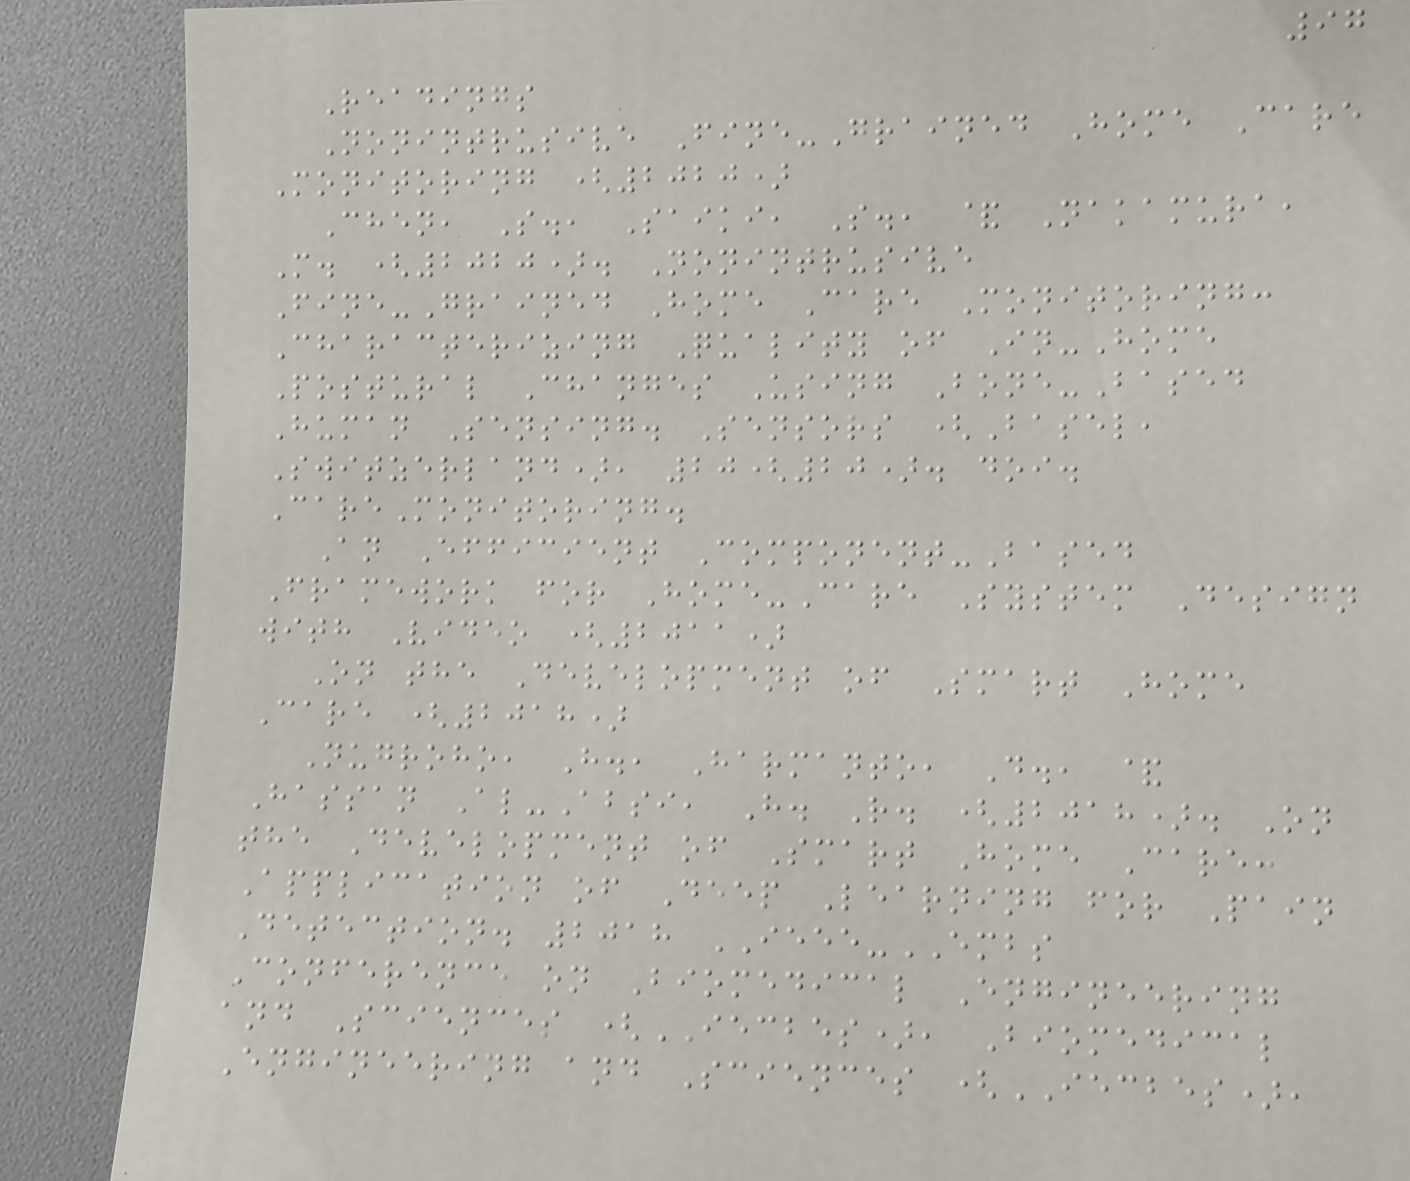97
Readings
Nonintrusive Fine-Grained Home Care
Monitoring (2020)
Chen, S., Saiki, S., & Nakamura,
M. (2020). Nonintrusive
Fine-Grained Home Care Monitoring:
Characterizing Quality of In-Home
Postural Changes Using Bone-Based
Human Sensing. Sensors (Basel,
Switzerland), 20(20). doi.
CareMonitoring.
An Efficient Component-Based
Framework for Home-Care System Design
with Video (2011)
On the Development of Smart Home
Care (2018)
Nugroho, H., Harmanto, D., &
Hassan Al-Absi, H. R. (2018). On
the Development of Smart Home Care:
Application of Deep Learning for Pain
Detection. 2018 IEEE-EMBS
Conference on Biomedical Engineering
and Sciences (IECBES), Biomedical
Engineering and Sciences (IECBES),
